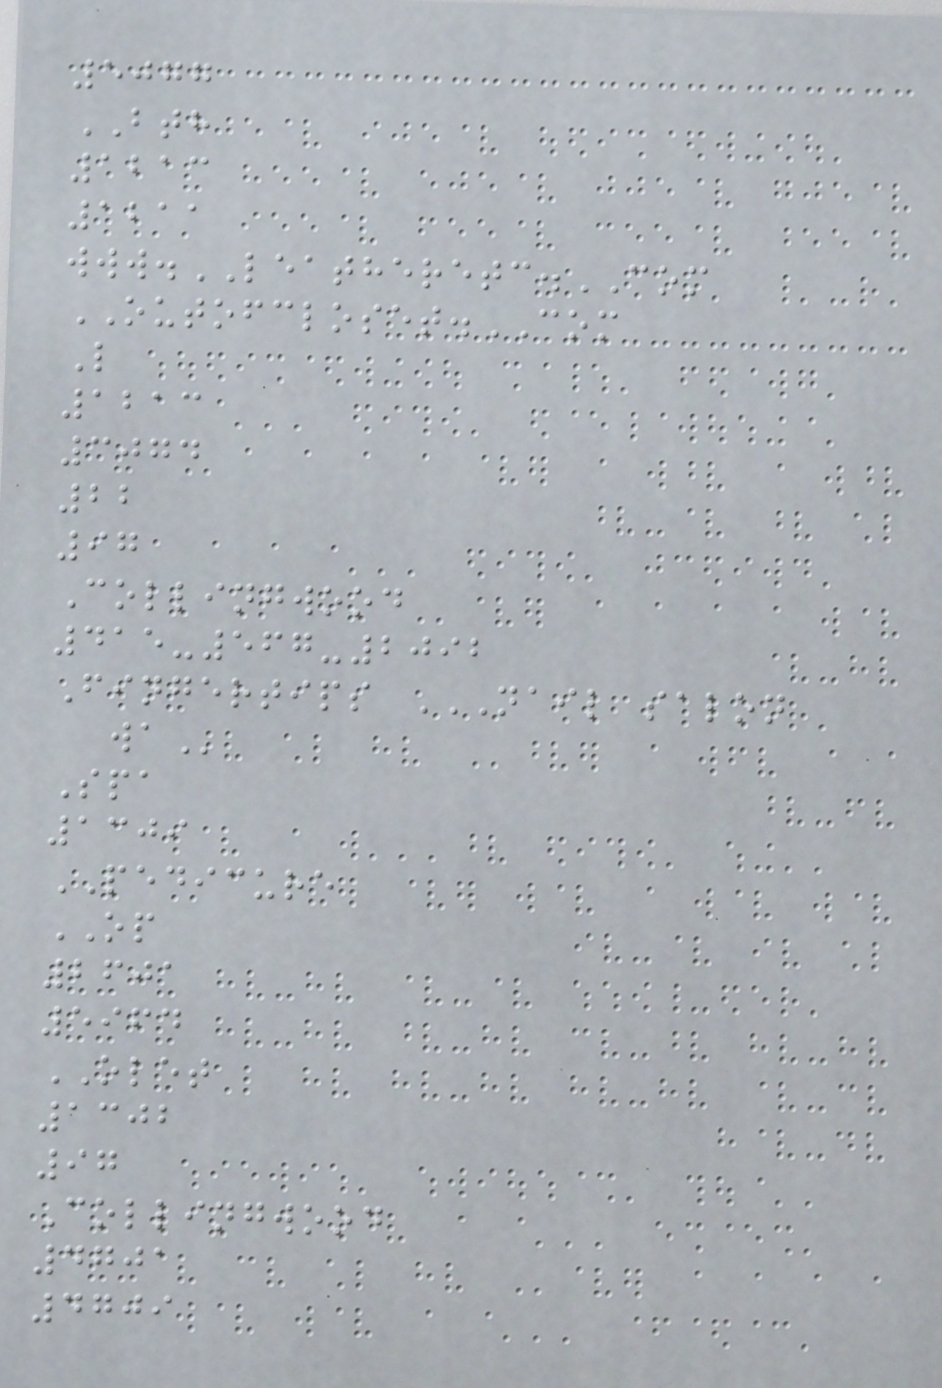5077
BTH
1213
1211
www.LEATHERETC.COM
OUTOFCLOSET.COM
L
1213
3074
22
97
Collingwood
415-567-2092
Fingertips NAIL SALON
WA
Spa
1309
PEDICURE
OP
2601
5964
OLET
1302
97
Collingwood
4701
4709
